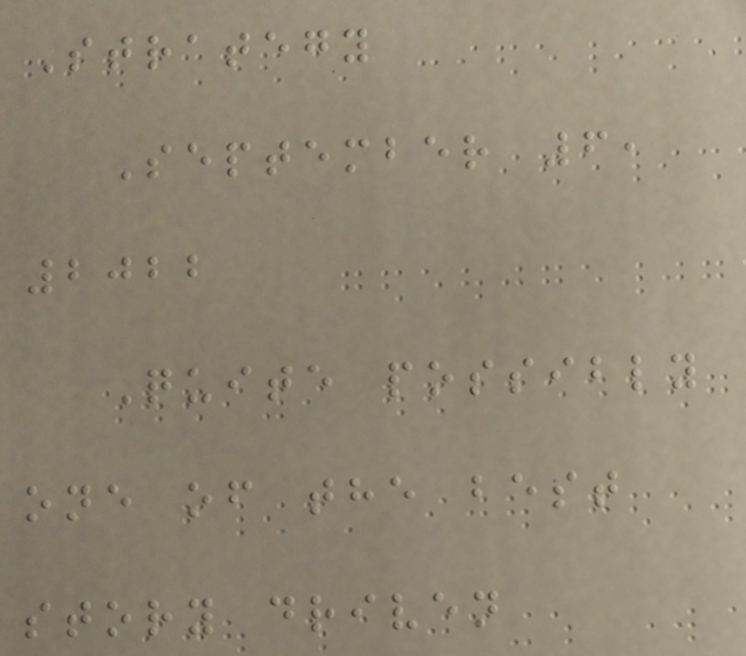Strategy
September 6,
2022
Quite possibly
one of the best
story driven
